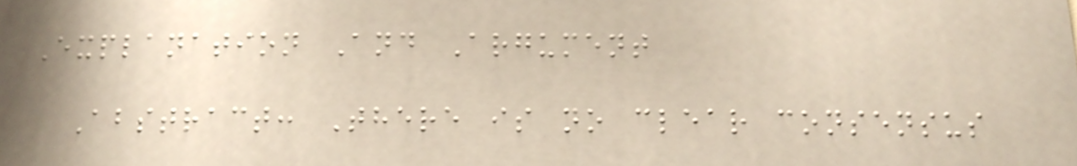Explanation And Argument
Abstract: There is no clear consensus
